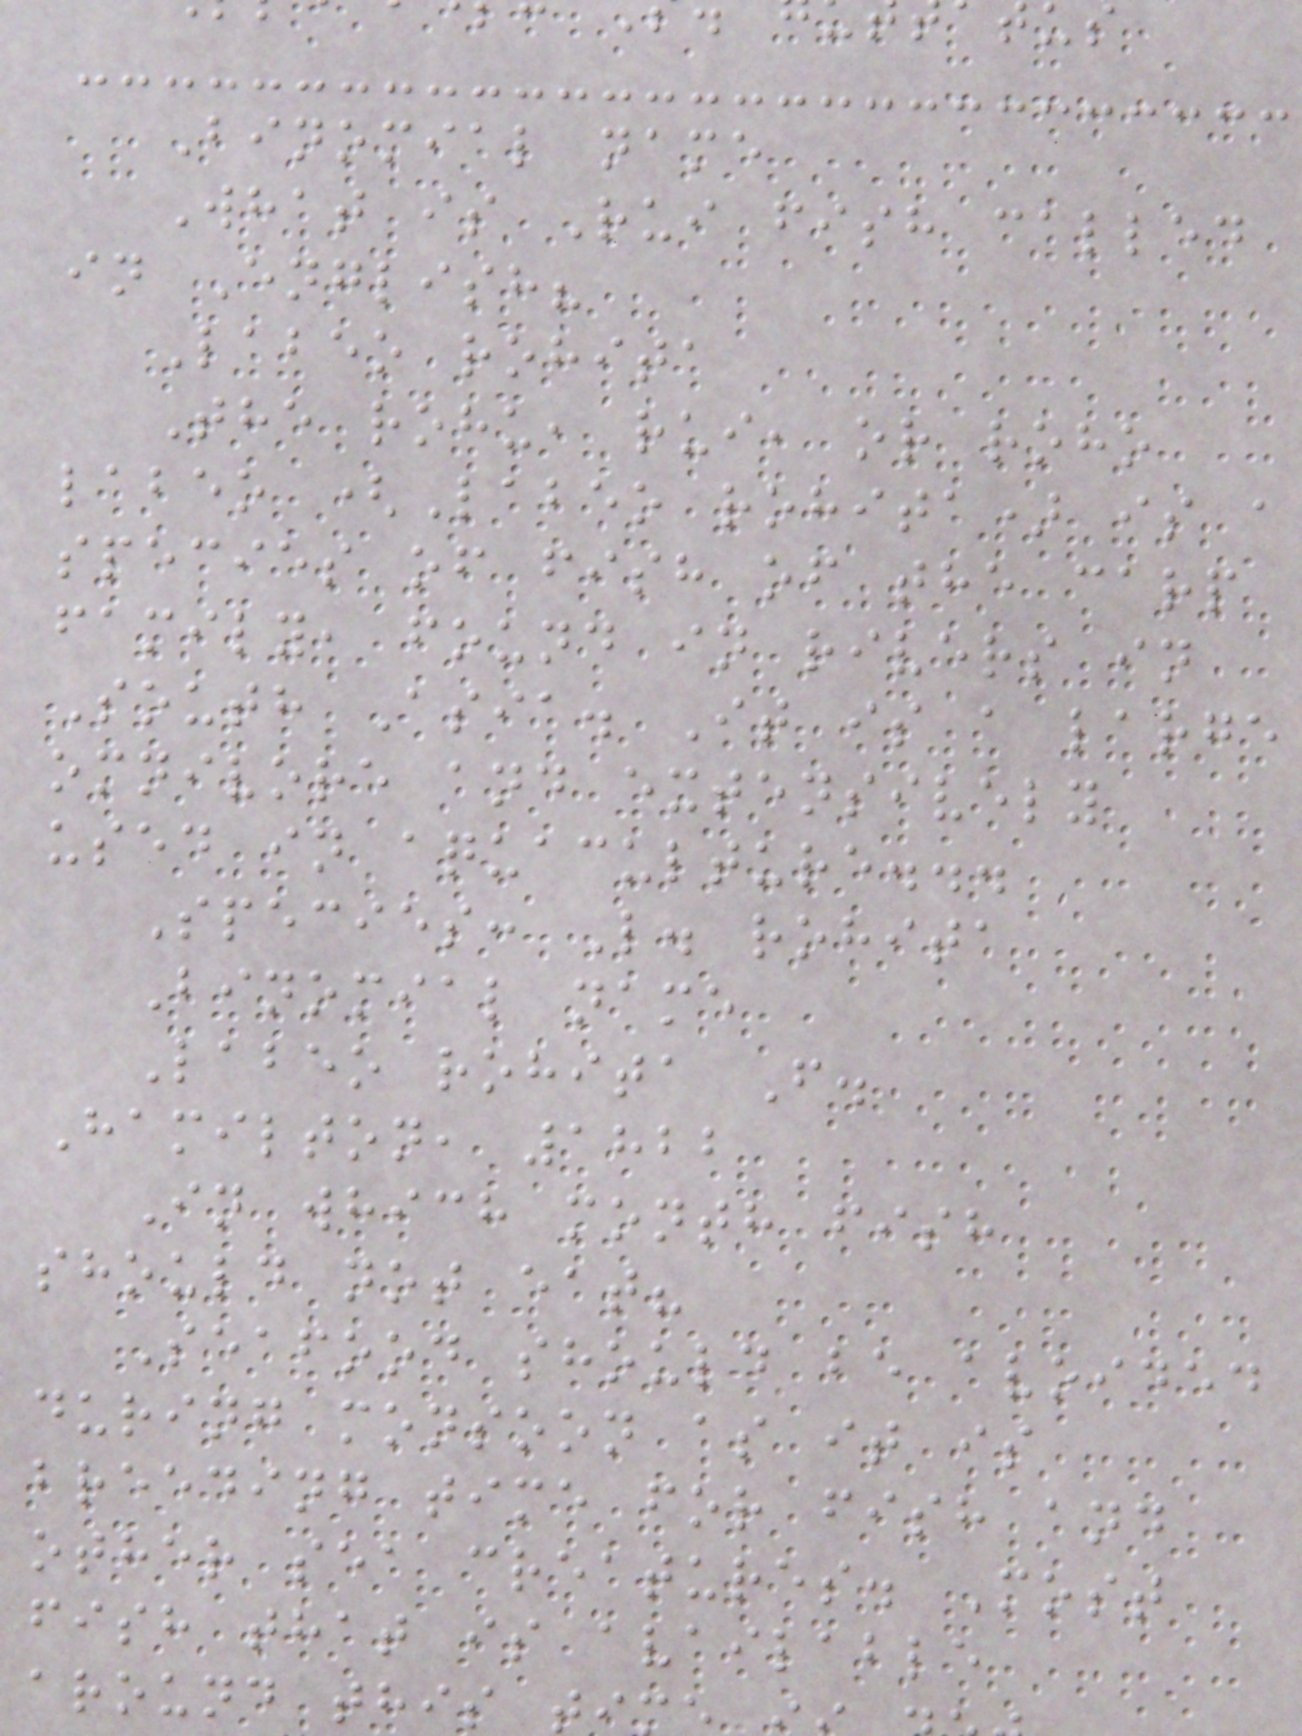Binomial name
What is Rui fish called
in English?
Labeo rohita
The rohu, rui, or roho
labeo (Labeo rohita) is a
species of fish of the carp
family, found in rivers in
South Asia. It is a large
omnivore and extensively
used in aquaculture...
Species: L. rohita
Binomial name
Labeo rohita F.
Hamilton, 1822
In which month fish
should not eat?
Seafood should be avoided
during monsoon as it is
breeding time for fish and
other sea creatures. Most
fish that is available
around this t
